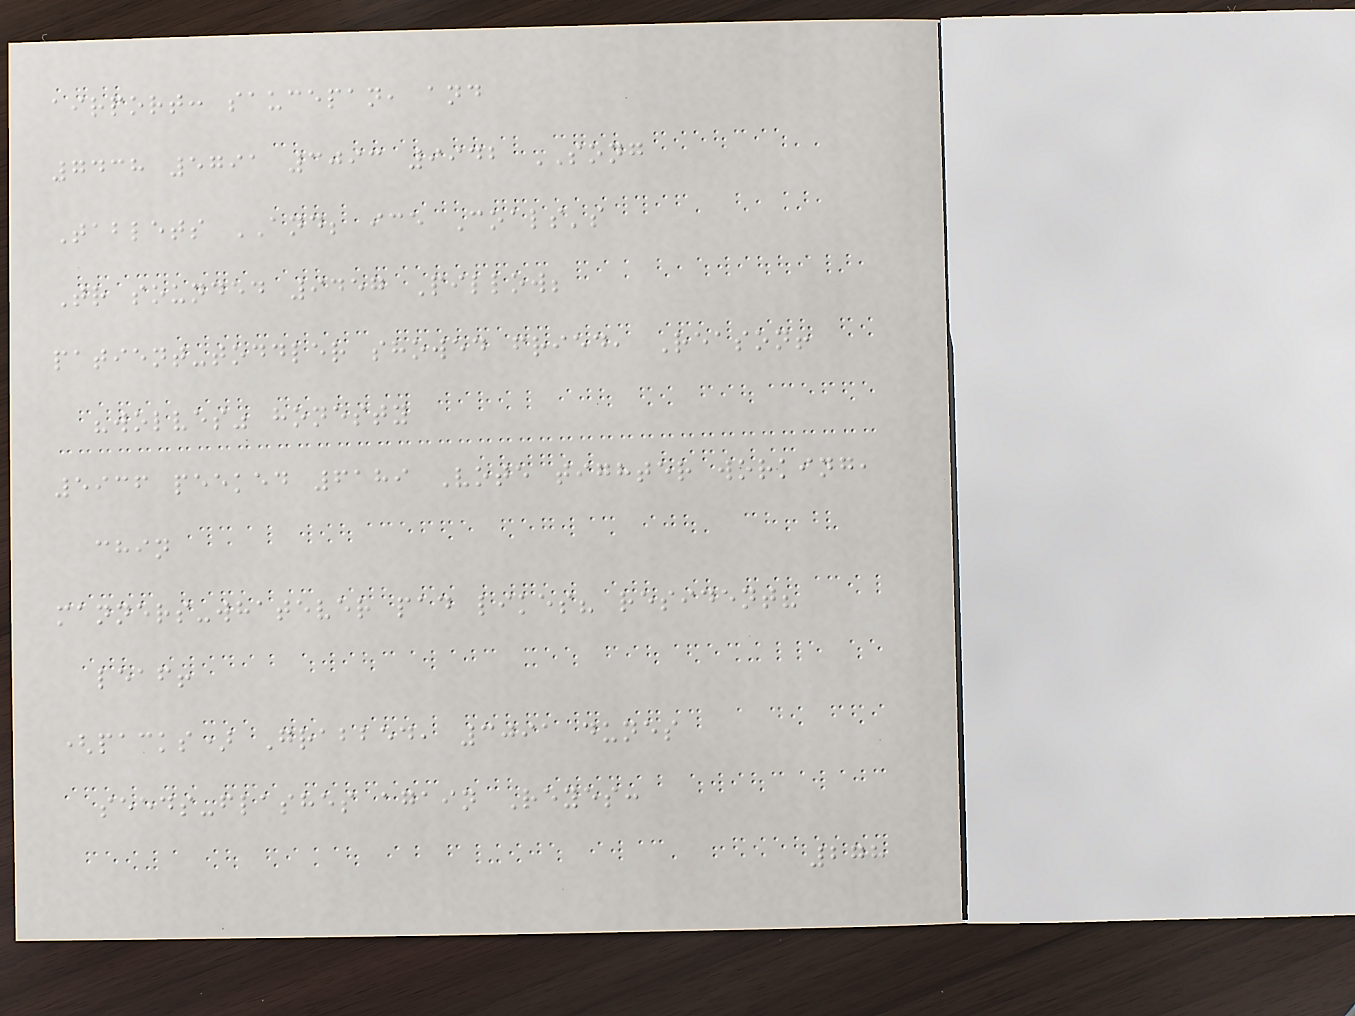airport: saucepan, and
7438 5791 3093 9942 SONG
Tablets AND; ice Coals's
Tr sounded 9457 Pillow;
patient-toddler showed fried, Reason!
"wolves" honesty
5936 peeked 6189 Vote tighter working,
chin
manners-whatever pad likes? resident?
leaf!
(packs) Grabbed, 3091 dunes
seeds-flashes again Reyes:
278
